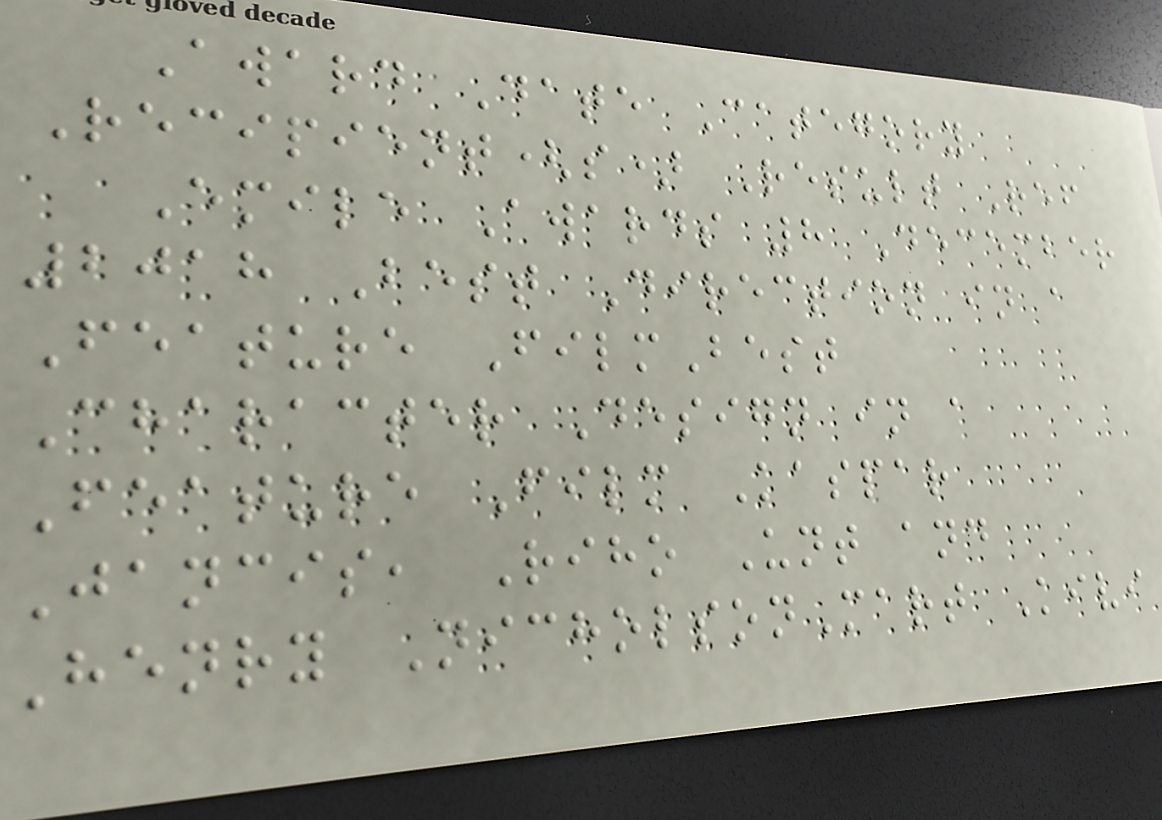Award Date Category
Recipient(s) Result Ref
Emile Awards 8 December
2018 Best Direction in a
Feature FilmBest
Character Design in a
Feature Film Kaspar
Jancis, Riho Unt and
Henry NicholsonMart Kivi
